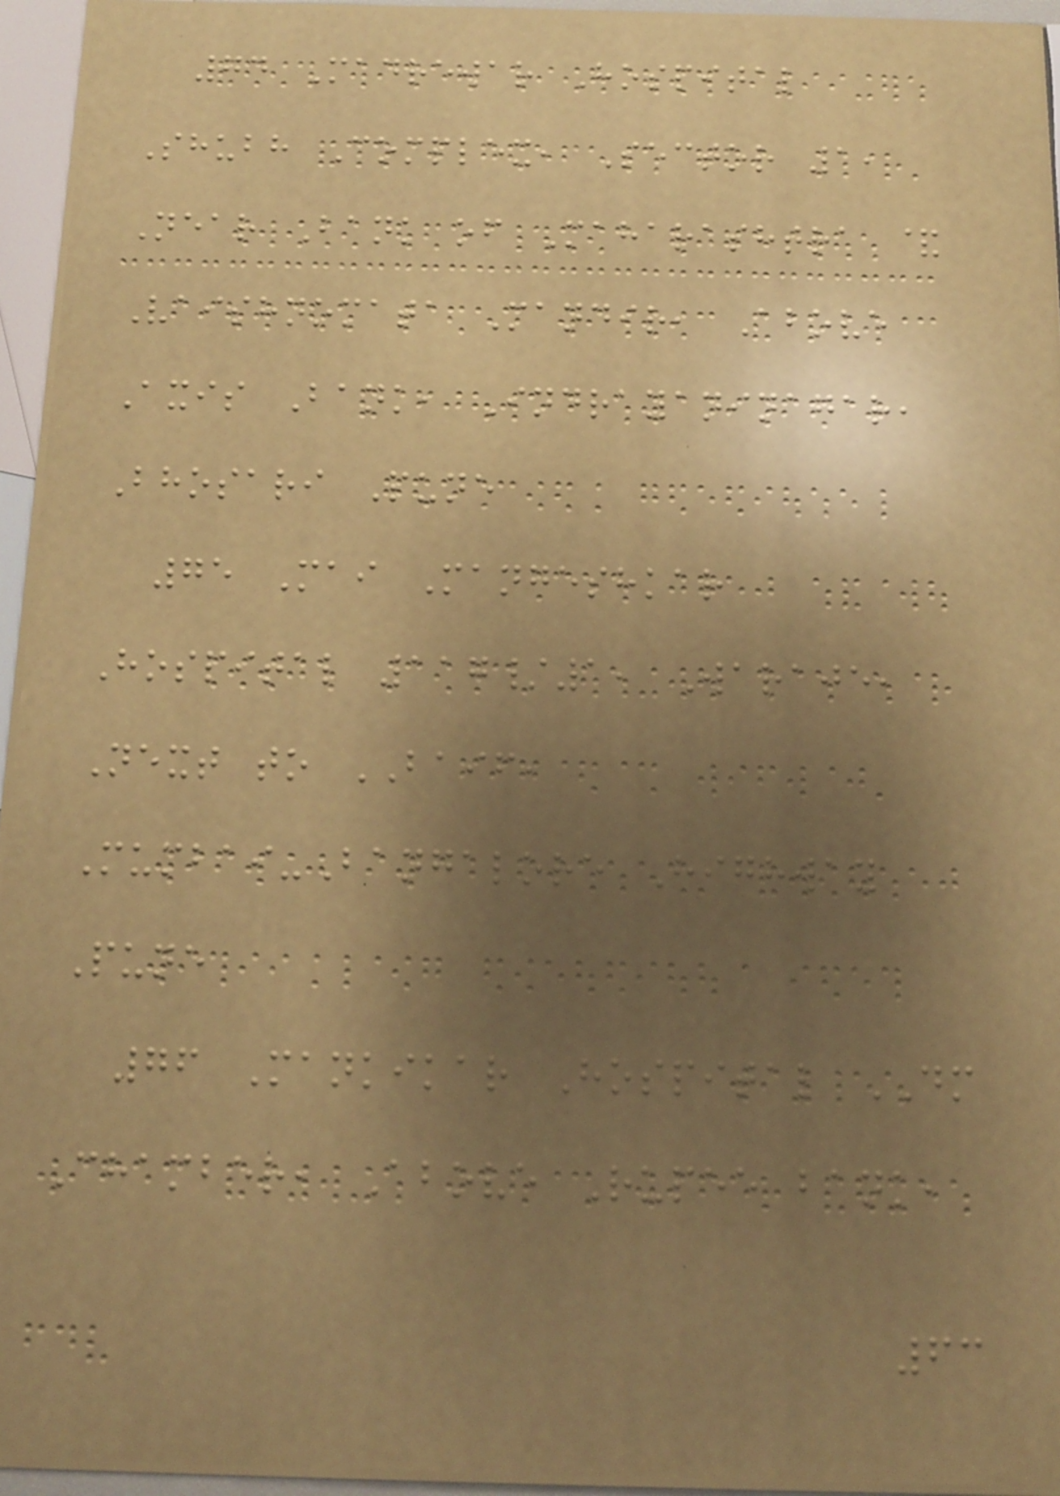74 Madrewar Hospital
Shubh Complex, Sector 1,
Near Bank of Maharashtra &
Vaishnomata Mandir, Above
Axis Bank, Indrayaninagar,
Bhosari Pune
75 Mai Mangeshkar
Hospital 117/1, Waraje,
Next to BAIF,
Mumbai-Bangalore Highway
Pune
76 Mankikar Hospital DM
Chamber, Above Rupee bank,
63
